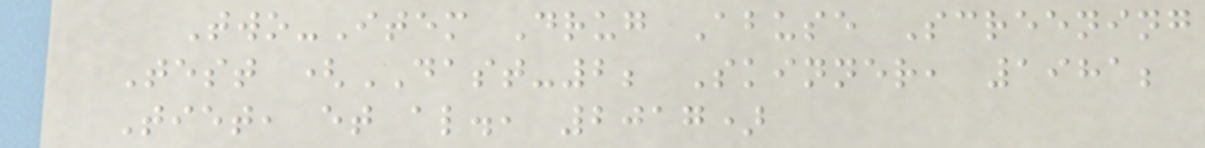Two-Item Drug Abuse Screening
Test (DAST-2; Skinner, 1981;
Tiet, et al., 2017)
